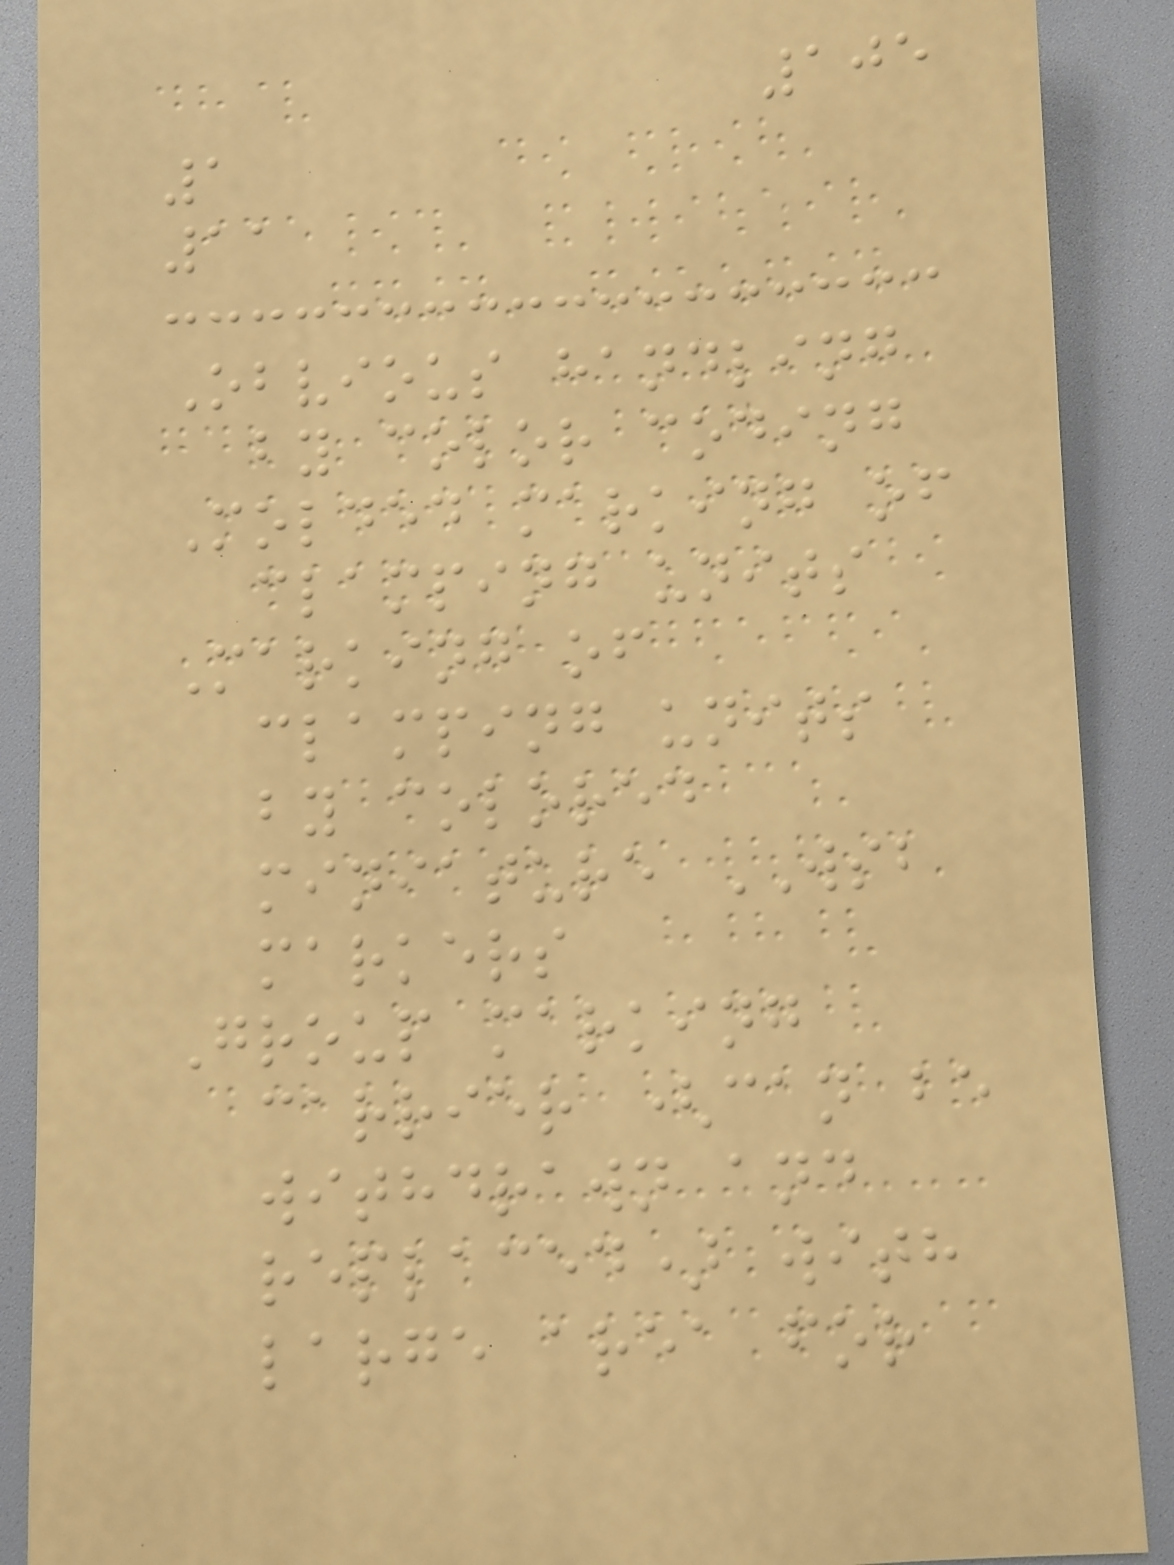105
1
11
Obvious handling
by color coding
Molded marking of
clamping units
Marking of
clamping units
by colored
miniature WSB
markers
Group marking
carrier (can be
withdrawn and
replaced) with
large area for
